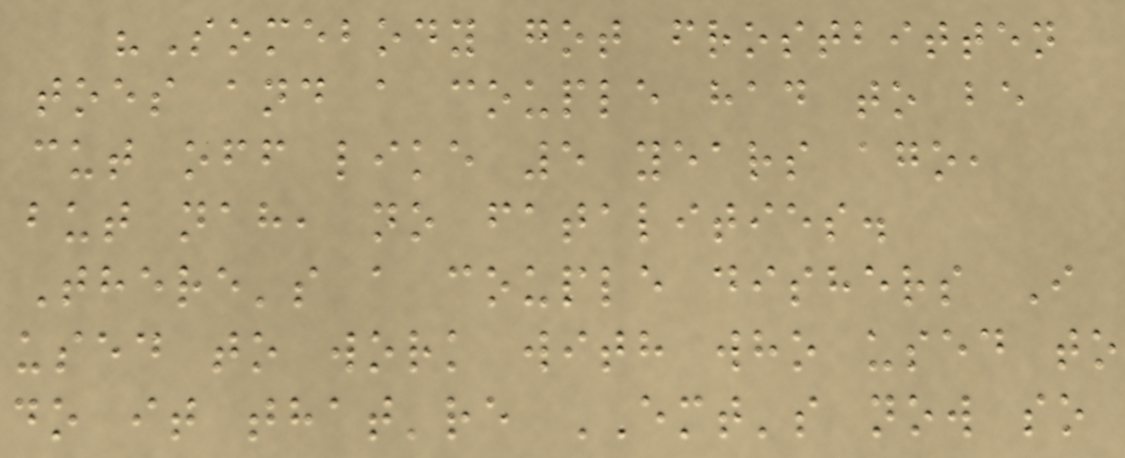"Somebody got frostbitten
toes and a couple had to be
cut off like 5 years ago,
but nah, no fatalities.
There's a couple dishers I
used to work with who used to
do it that're EMT's now so
